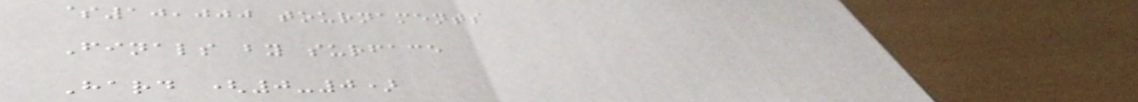$10,000 tournaments
Finals by surface
Hard (0-0)
